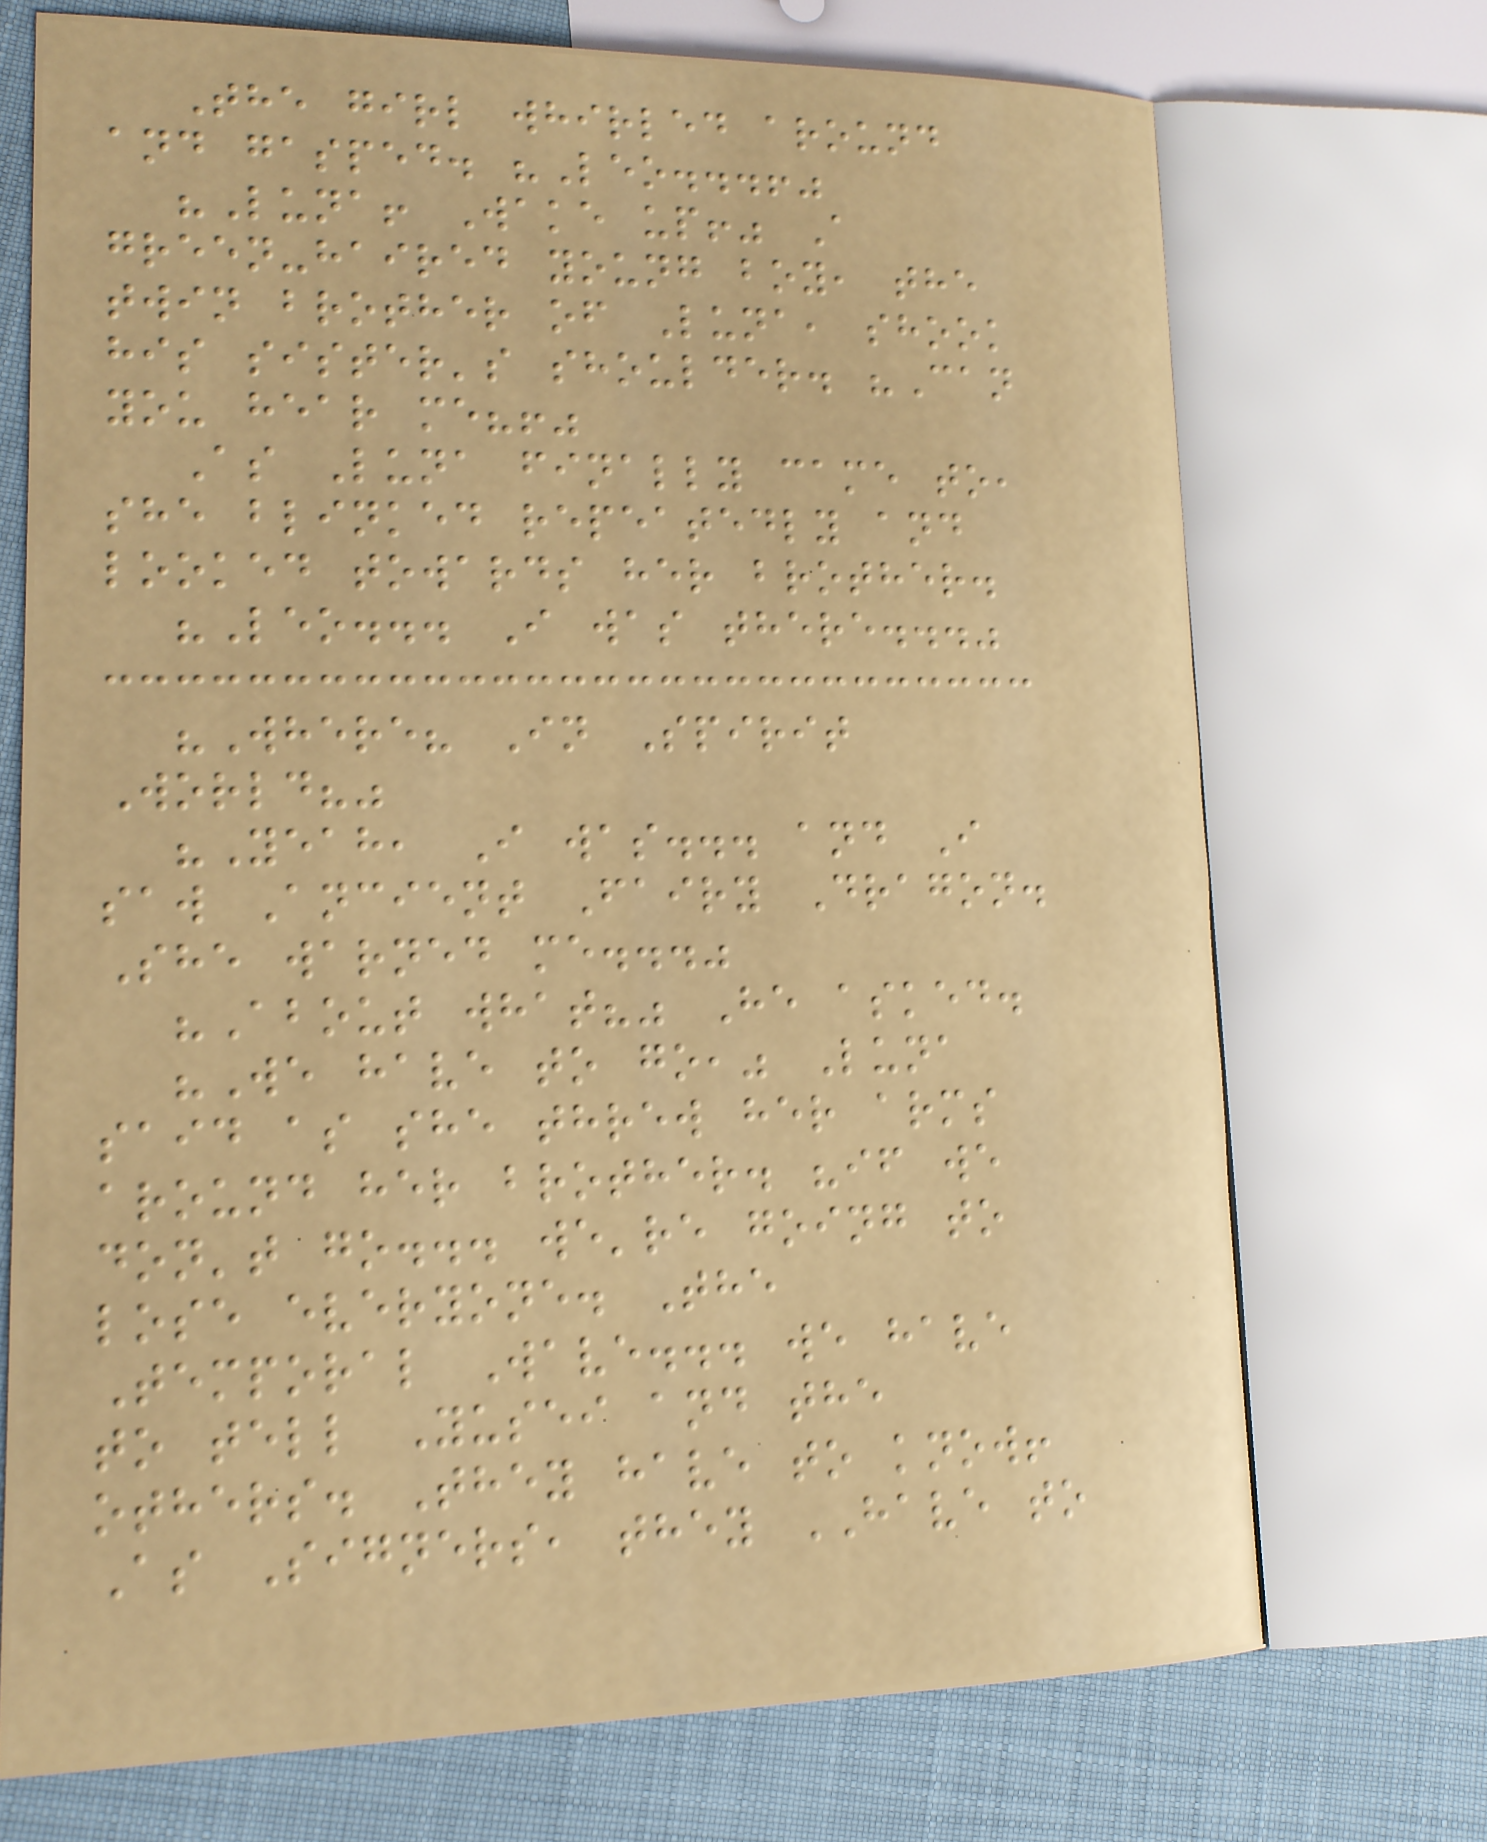The girl whirled around
and gasped. "Leo...!"
"Luna! Wake up!" A
green-haired young boy, the
twin brother of Luna, shook
his sister's shoulder. "Can
you hear me?!"
As Luna finally came to,
she blinked repeatedly and
looked towards her brother.
"Leo... I was there..."
"Where? In Spirit
World?"
"Yeah, I was... and I
saw Ancient Fairy Dragon.
She warned me..."
"About what?" He asked.
"We have to go," Luna
said as she threw her arms
around her brother. "if we
don't go... we're going to
lose everyone. The
Temporal Wave... we have
to tell Yusei and the
others. They have to know!
As Signers, they HAVE to
